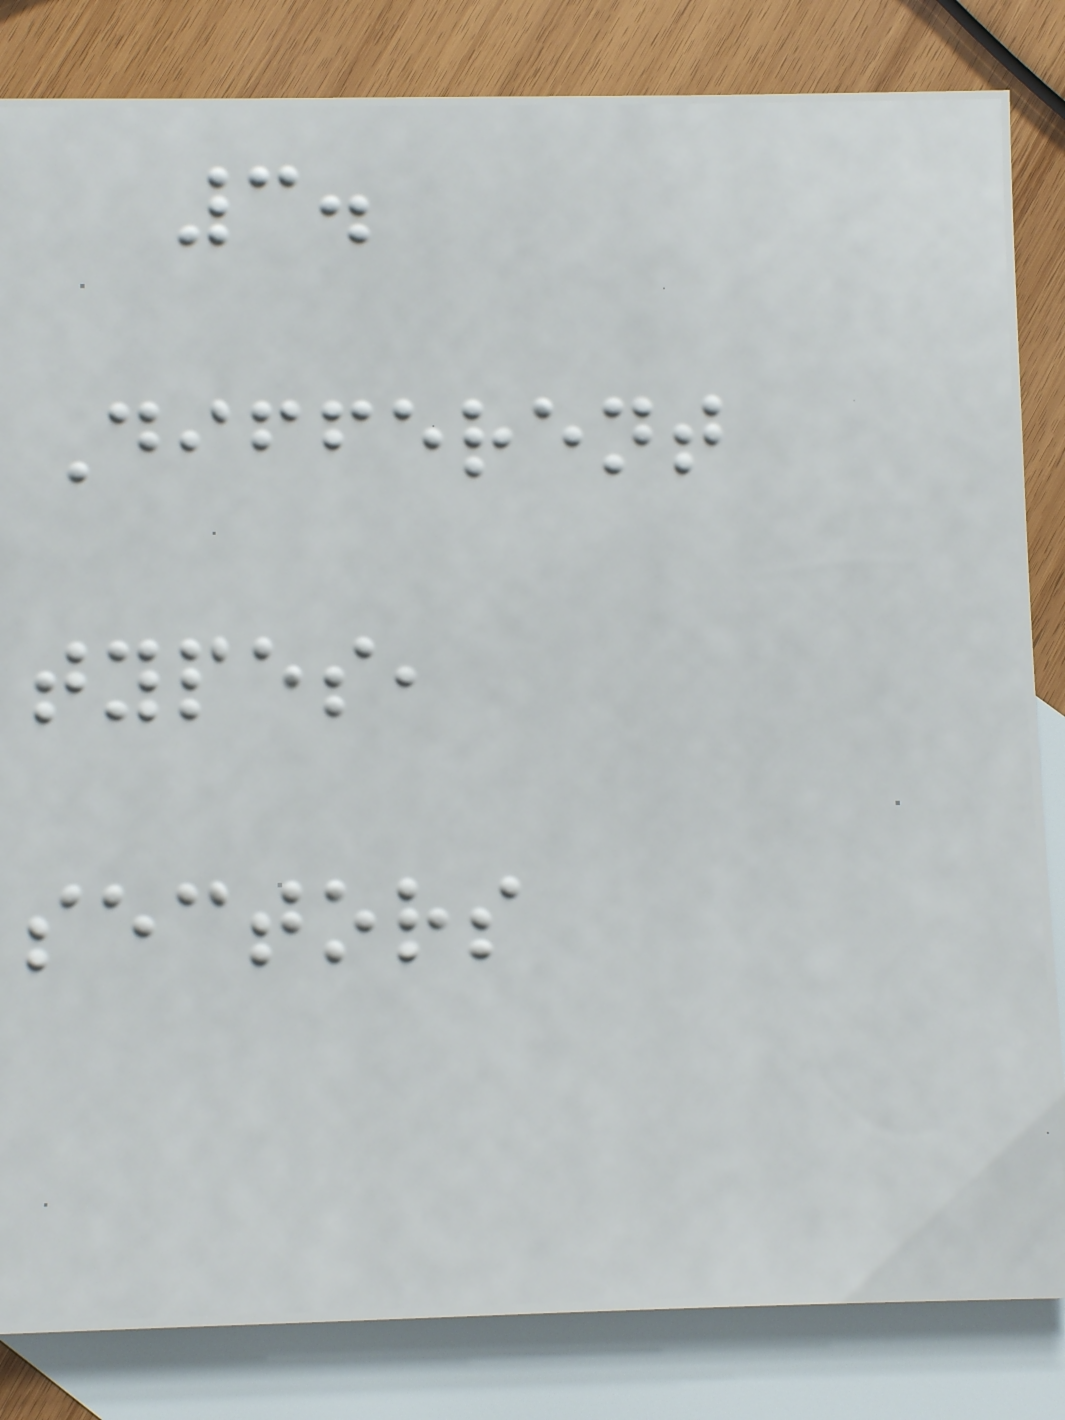3.
Different
types,
sectors
